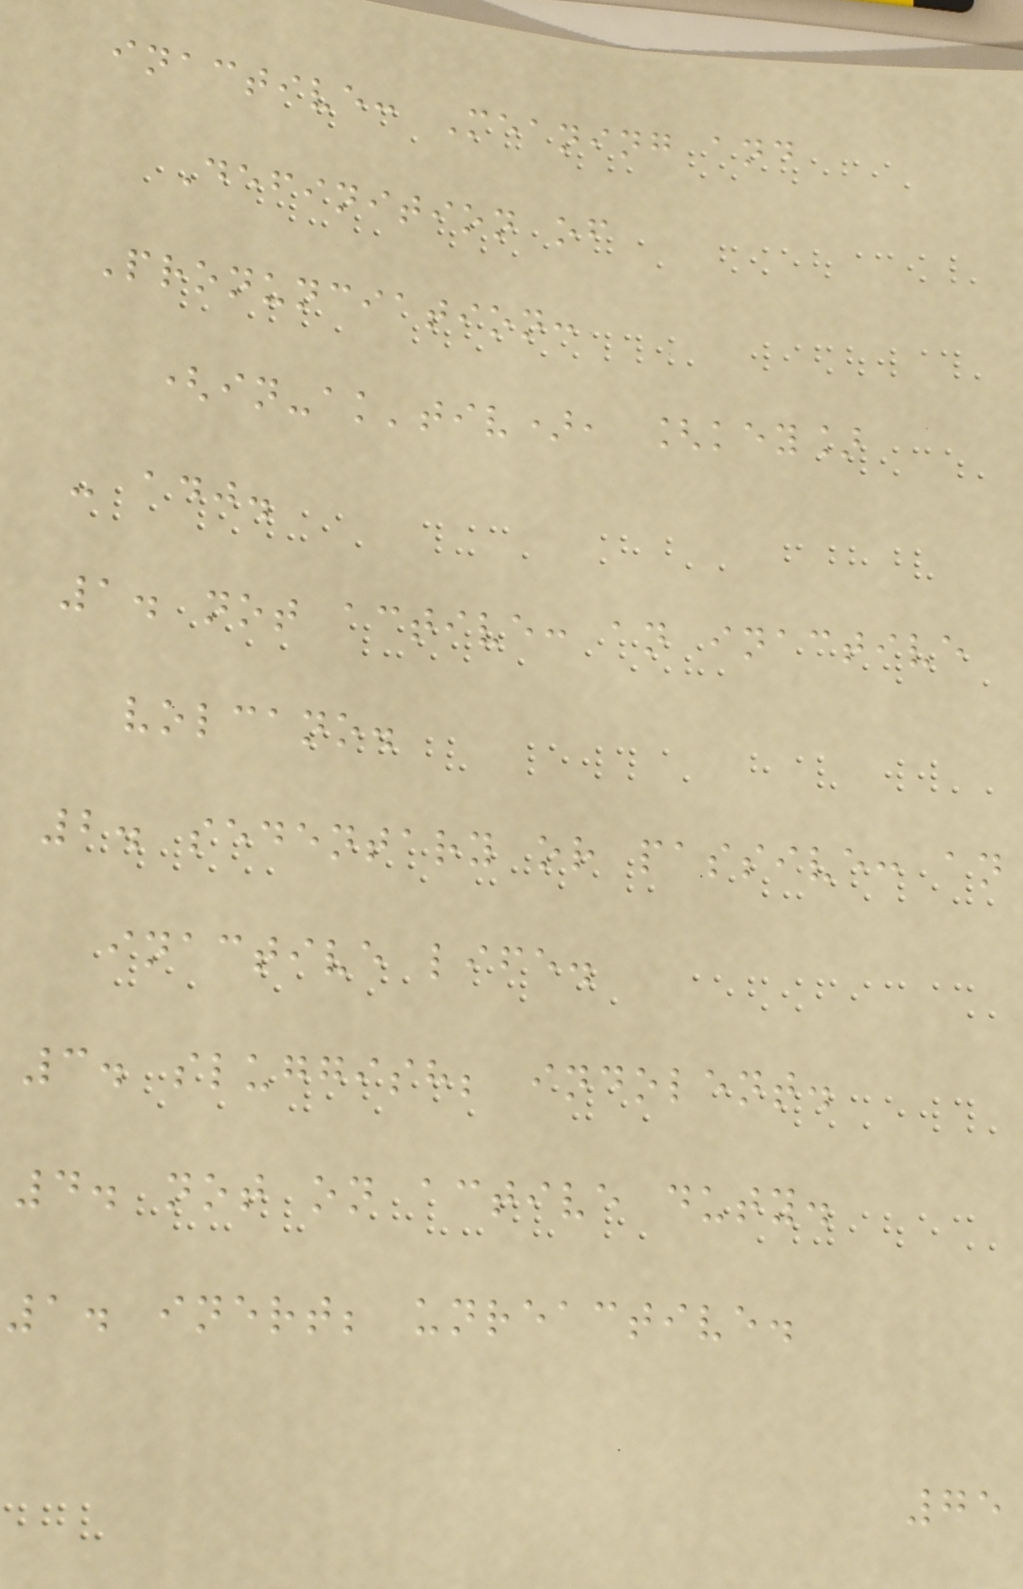inactive: Meaning and
Definition of
Pronunciation:
(in-ak'tiv), [key]
- adj.
1. not active: an inactive
volcano.
2. sedentary or passive: an
inactive life.
3. sluggish; indolent.
4. not on active duty.
1. inert; unreactive.
75
